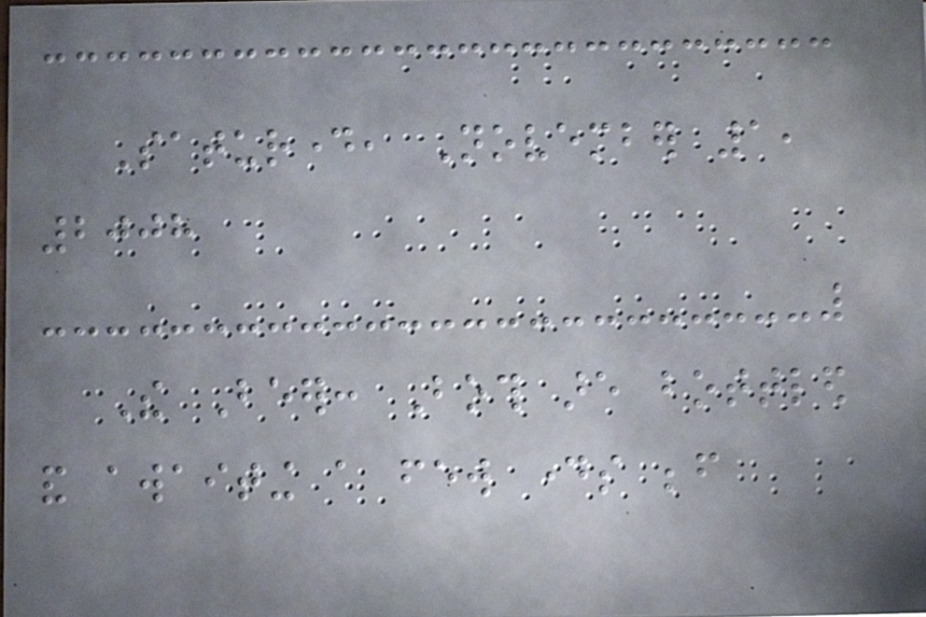Saturday, November 1,
2008
The Beer: Both are bottled
and awaiting a few days before
